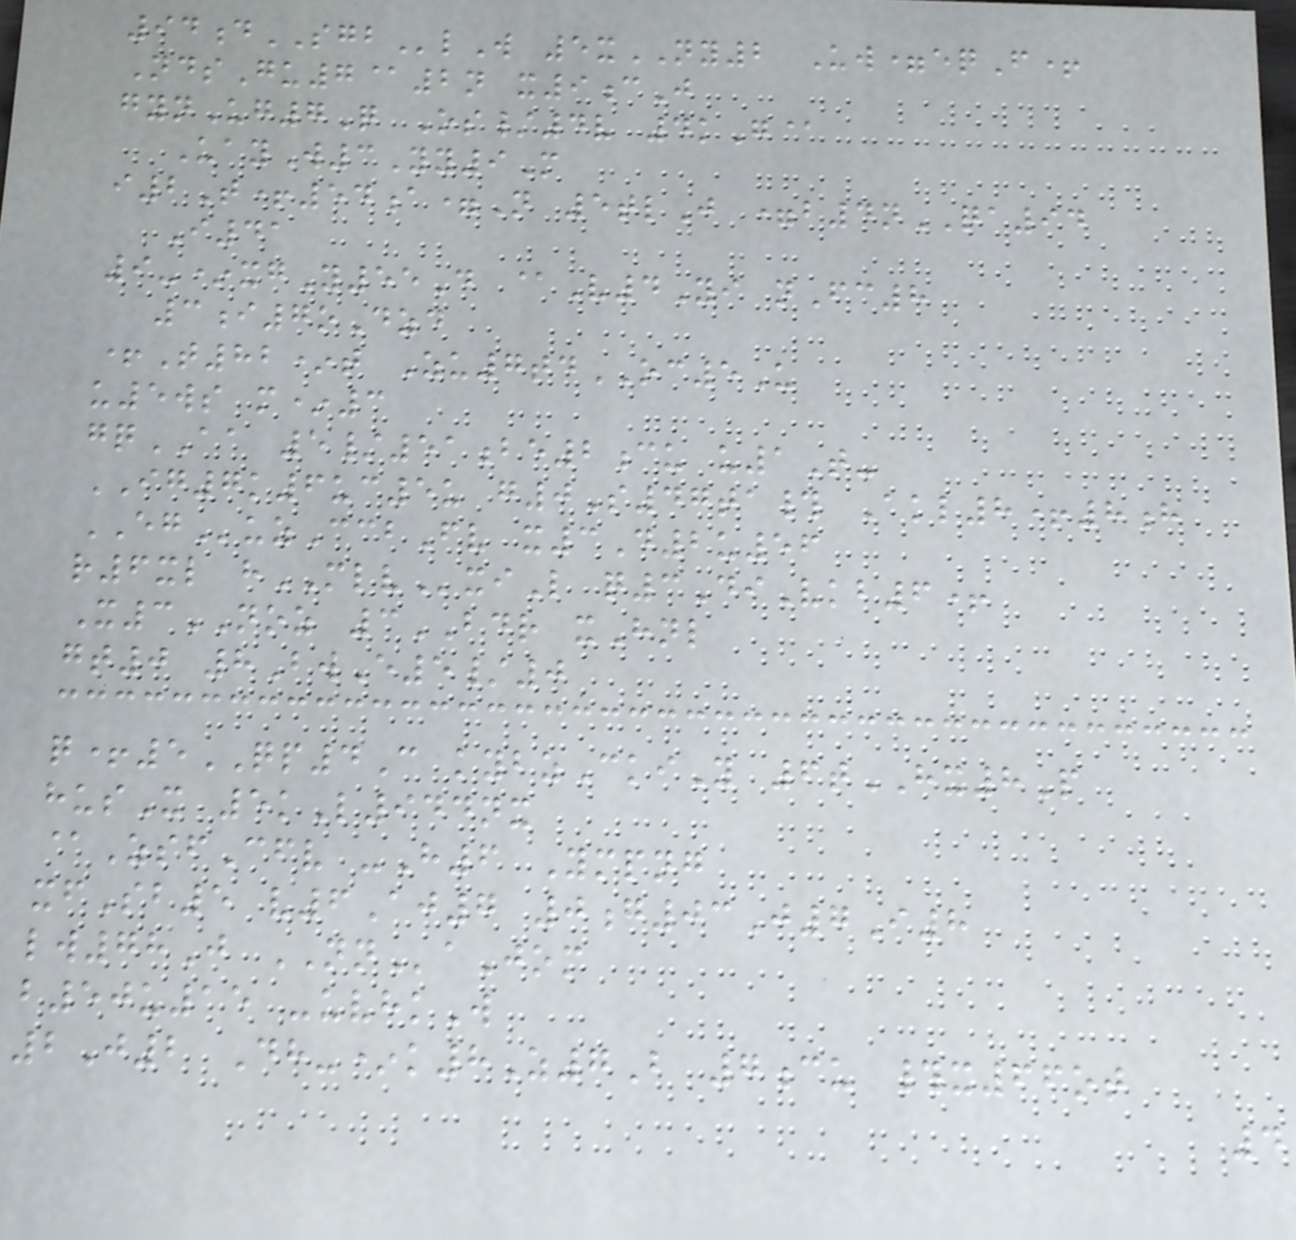94dSGBlW 5xNY2 Uw=eqF+
NdsGu7@2n x9cJ
gynUg7Q Os/4v 4kG@
UayW3Yy9M
i2T+54a=N 5tlJ =b4nQA94
I41
9-*xgY55D @V4Yi nFc8
3i7oDzd
+T82*t Zu7tdOC5U
u5ws m*3
gqAA 5/51be2cu u1T-
IG7k6uc5u g0S47ta# Akl8+8h
EGuzCcbFv x3D2u56
r6xl hMLVxiL q3DiVkb6+
X3NOZ 3BDR xHnl
gt0 8BwE5/0
q+5QP4C kybzCkiY 6tHX8P
husX 5kL944nx
@ZsfCfv -H6 Ympng
xfSb5 v6Aj7 0g03J7I8
lw78J NNaJom
b50u15 -uvhkW
2J2 Dh-*k8Z7B 7cu #x66ot
4
